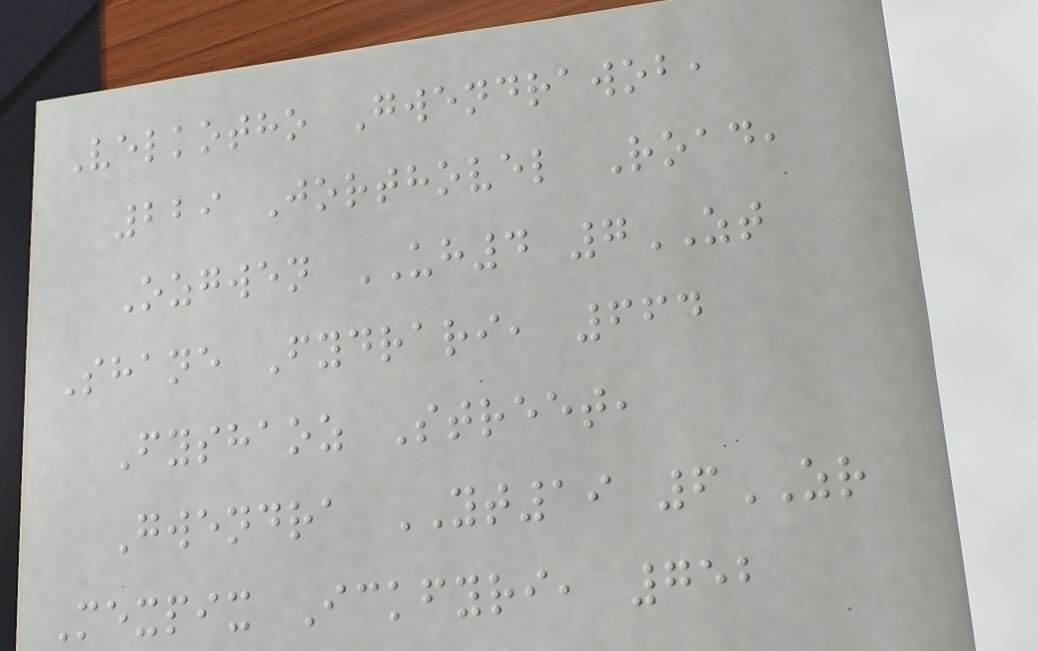Velkotho Gwendrawob,
229 Jorthovel Road,
Ozgwen UH4 7ZT
Shane Fydrari, 664
Fyshaoz Street,
Gwendra YT19 6ZR
Mexpix Ickfyri, 752
